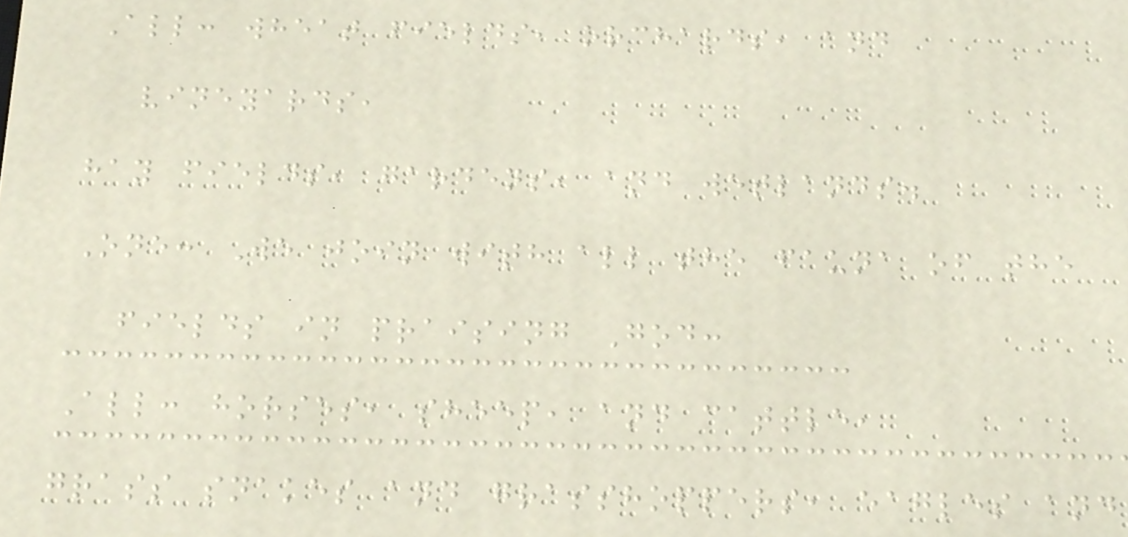All: wheat fields, orchards, and
vineyards,
hay fields, gardens, and wetlands.
One: We join with all the fauna of the
fields in praising God:
All: horses, sheep, and cattle,
grass snakes and grasshoppers, eagles and
